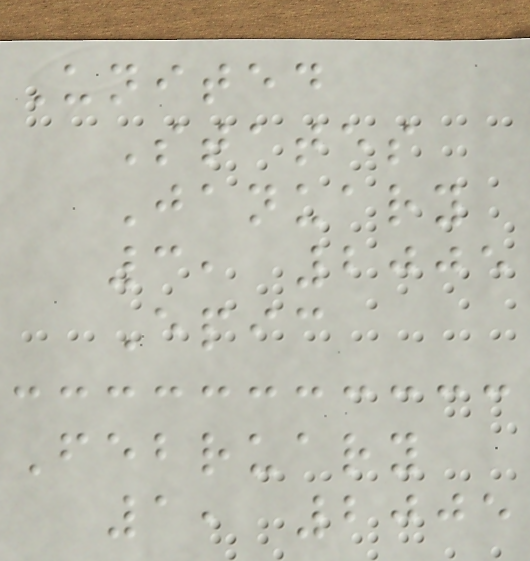United
States
January
3, 2005
Epic
February
1, 2005
